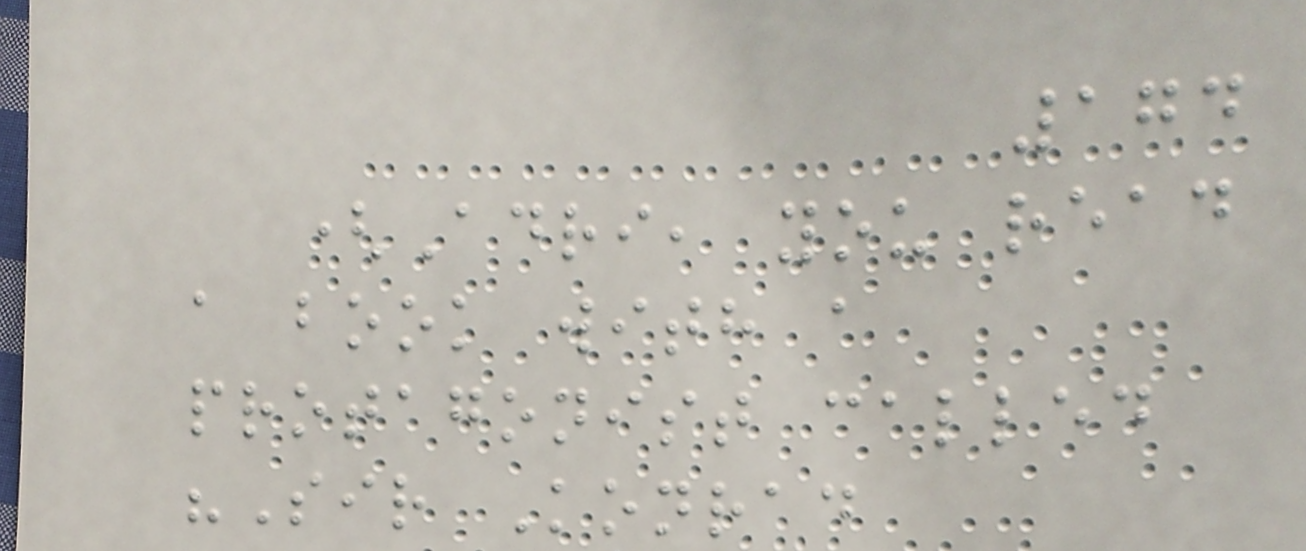174
(Adri, you read
a book with a
protagonist called
"Sir Konrad
